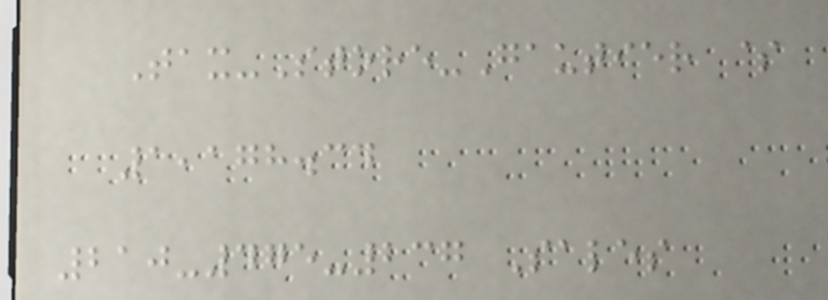Tax-Store-Gautier $
1,178.34
210-475-237 Sales
